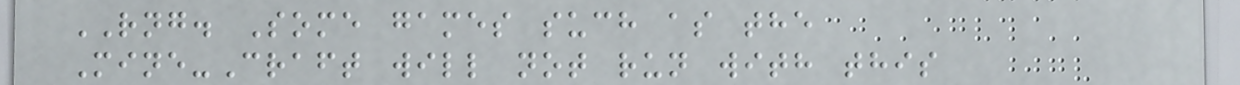RNG. Some games such as the
Mine-Craft will not run with this
